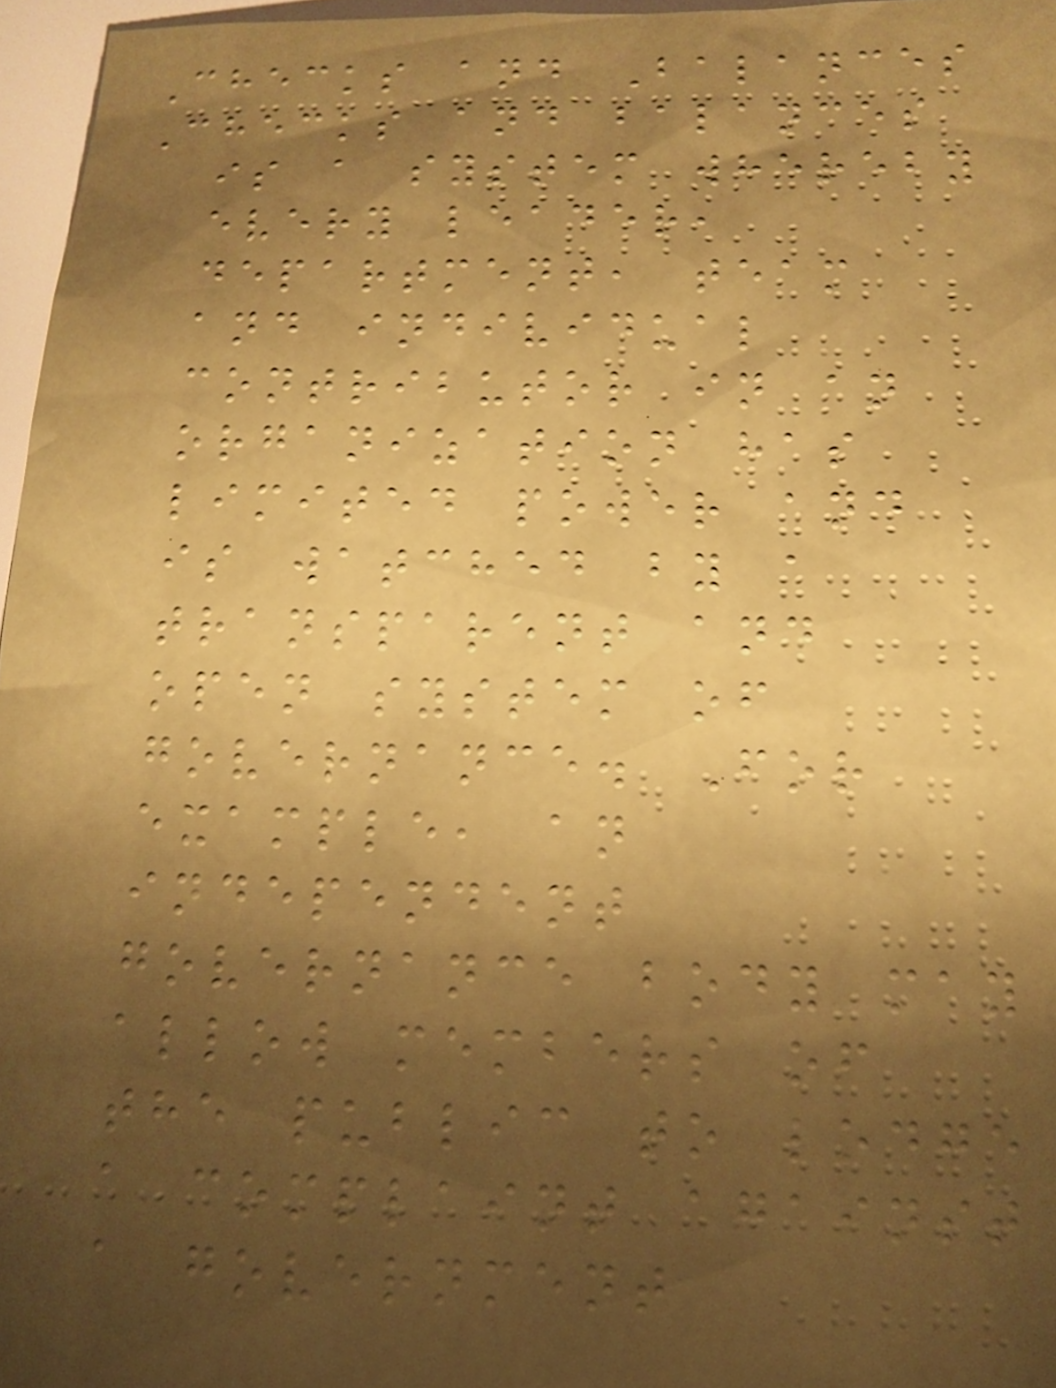Checks and Balances
Checks and balances
is a system whereby
every leader,
department, team
and individual
contributor in an
organization has
limited power and
is watched by a
transparent and
open system of
governance. For
example, an
independent
governance body may
allow members of
the public to lodge
a complaint against
a government
